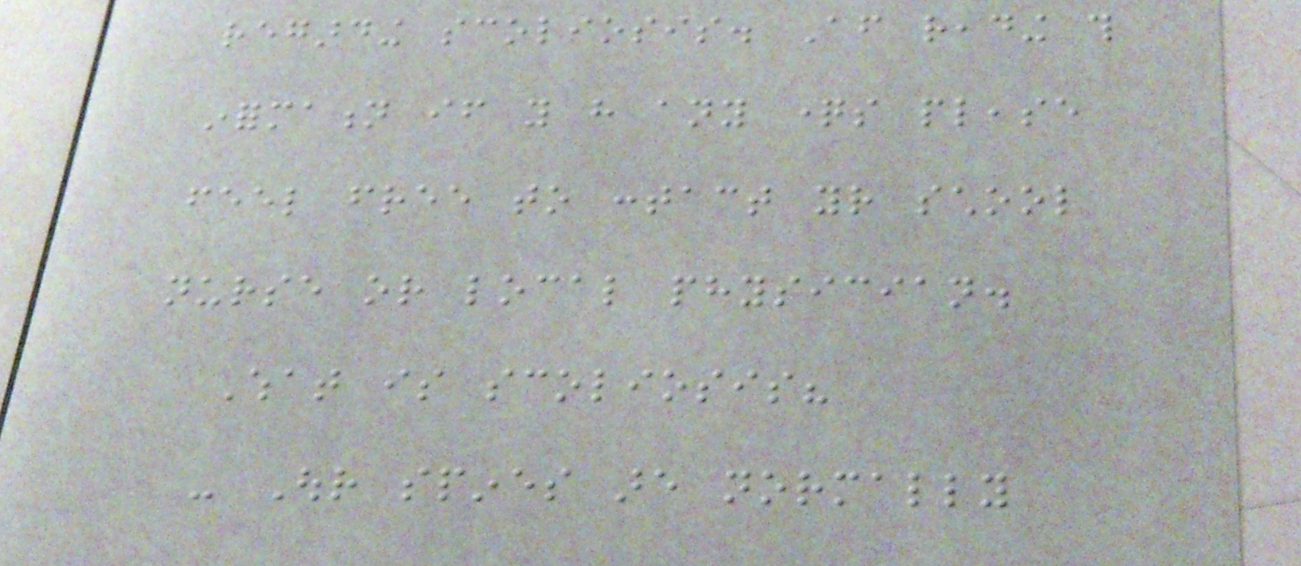regarding scoliosis. After reading this
information if you have any questions please
feel free to contact your school
nurse or local physician.
What is scoliosis?
- Our spines are normally
